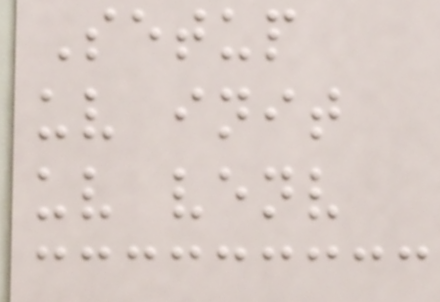Setup
uv init
uv venv
